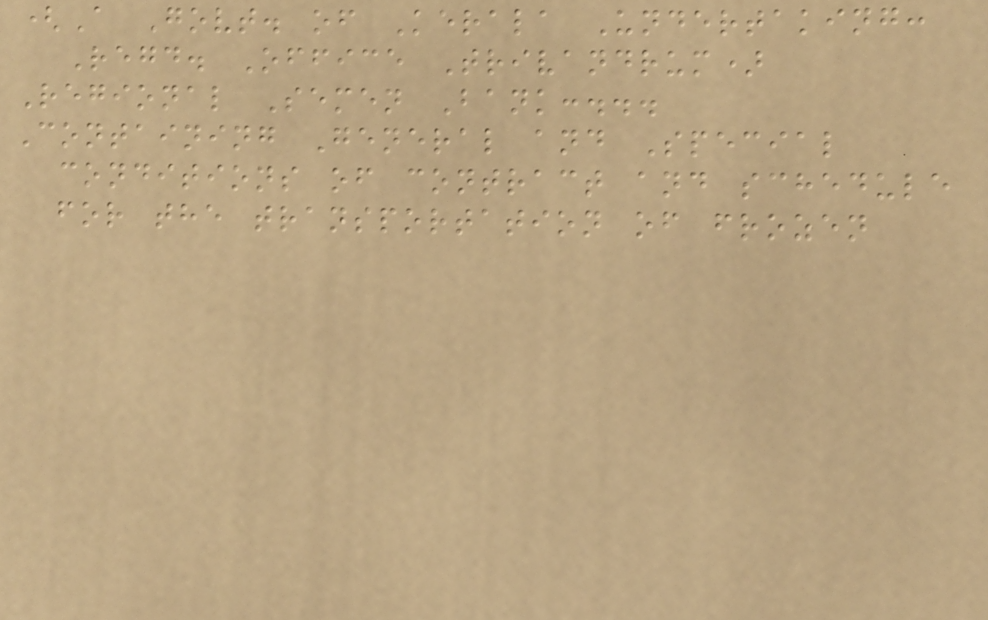(A Govt. of Kerala Undertaking:
Regd. Office Trivandrum)
Regional Semen Bank:...
Containing General and Special
conditions of contract and schedule
for the transportation of frozen
